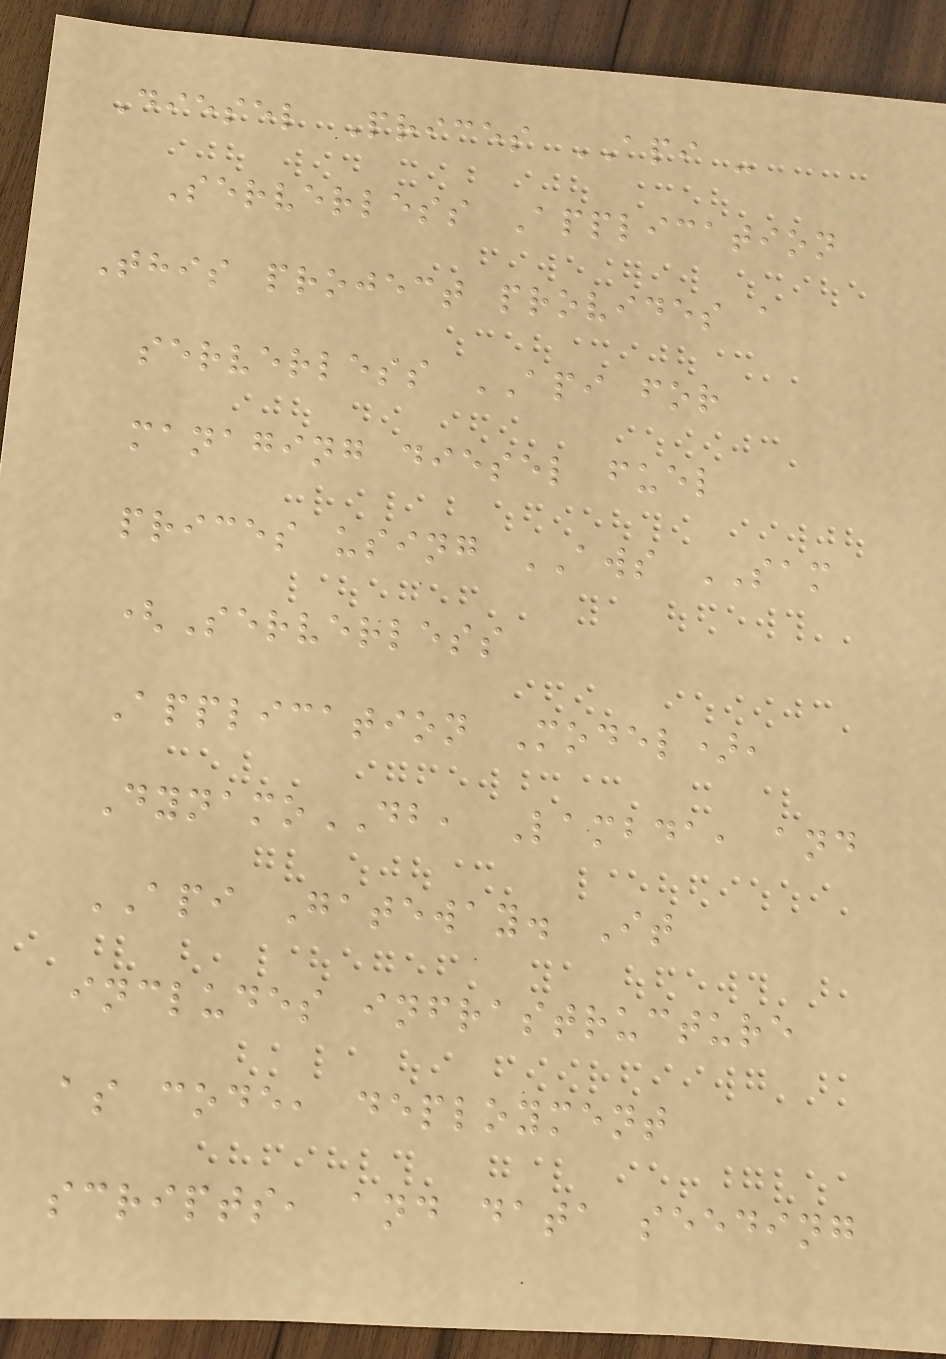Diesel Prices API -
Serverless Application
This project provides a
serverless API for
managing diesel fuel
prices using AWS SAM
(Serverless
Application Model),
DynamoDB, Lambda, and
API Gateway. It
includes infrastructure
as code, deployment
scripts, and data seeding
